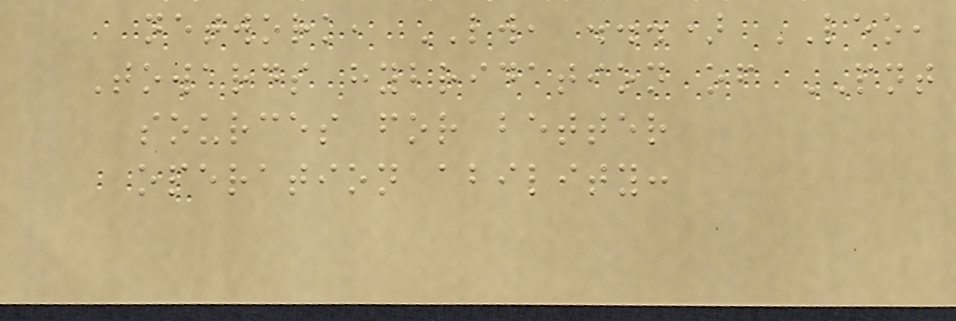network, LW, ...) LEO,
Towards hybridation of PNT
sources for better
operation ability:
